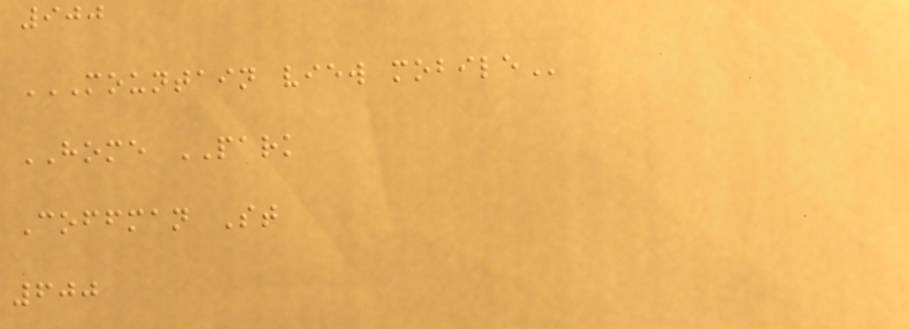900
MOUNTAIN VIEW MOBILE
HOME PARK
Coffman St
600
